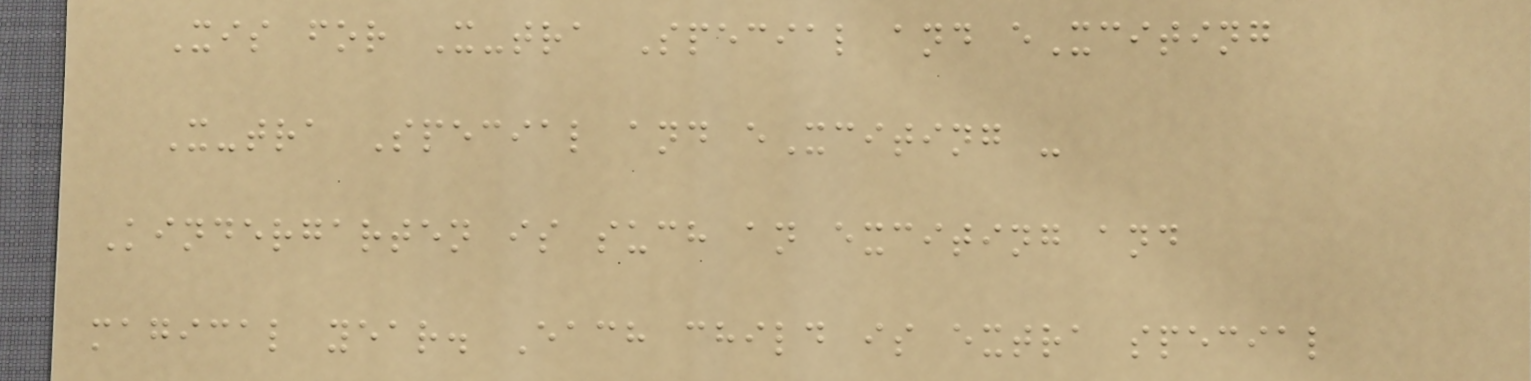Xis for X-tra Special and eXciting
X-tra Special and eXciting -
Kindergarten is such an exciting and
magical year. Each child is extra special
